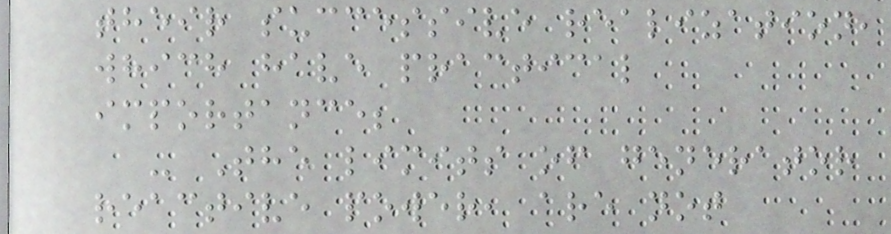their successive realization,
which have practical
importance;
- The limits of generator
reactive power, are not
